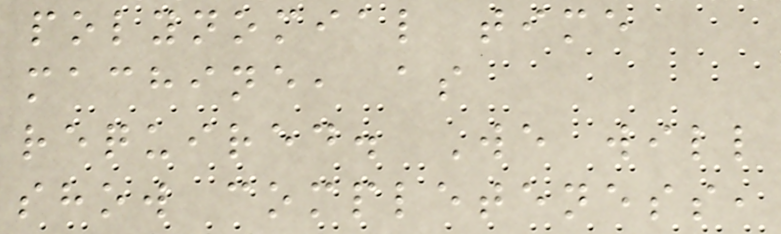polynomial time
machine, as
required. We will
show completeness,
